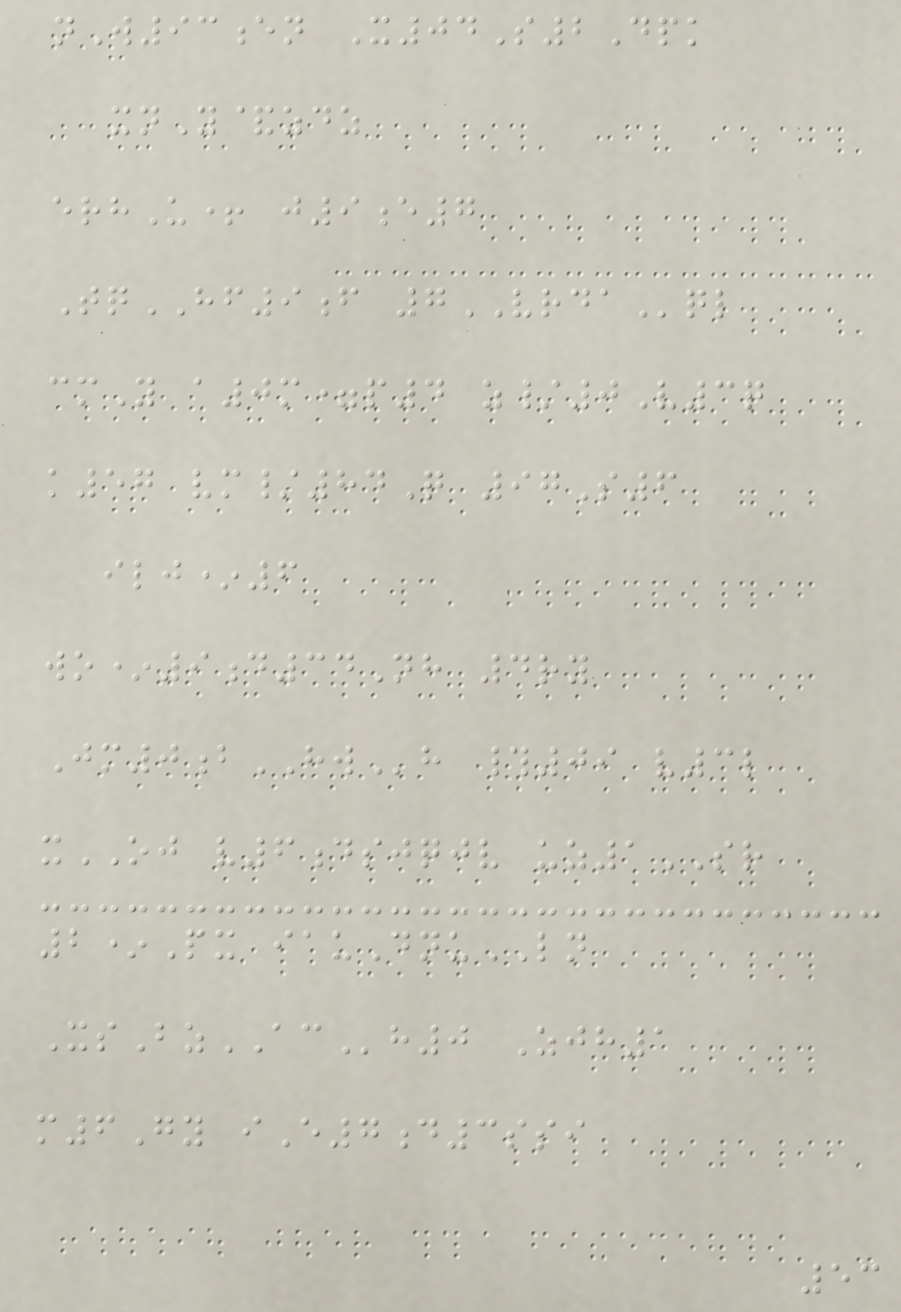nW93en X04S2Dpk
xnY&zdz
erhU+ j9e7
TqHF9f 7VRDAql
cmY a0m=p4 z/0V3q
k57 vm/84Q 97S6
ilj*6
wo*9d34Nh 4ry
Jm0bHWh #09 v3l
xOJ v6dsjqjv uz1SR
2*Px iauDnuLN
XsBzACh0 Zjh1
m6Gy iE7d3ssi
53
